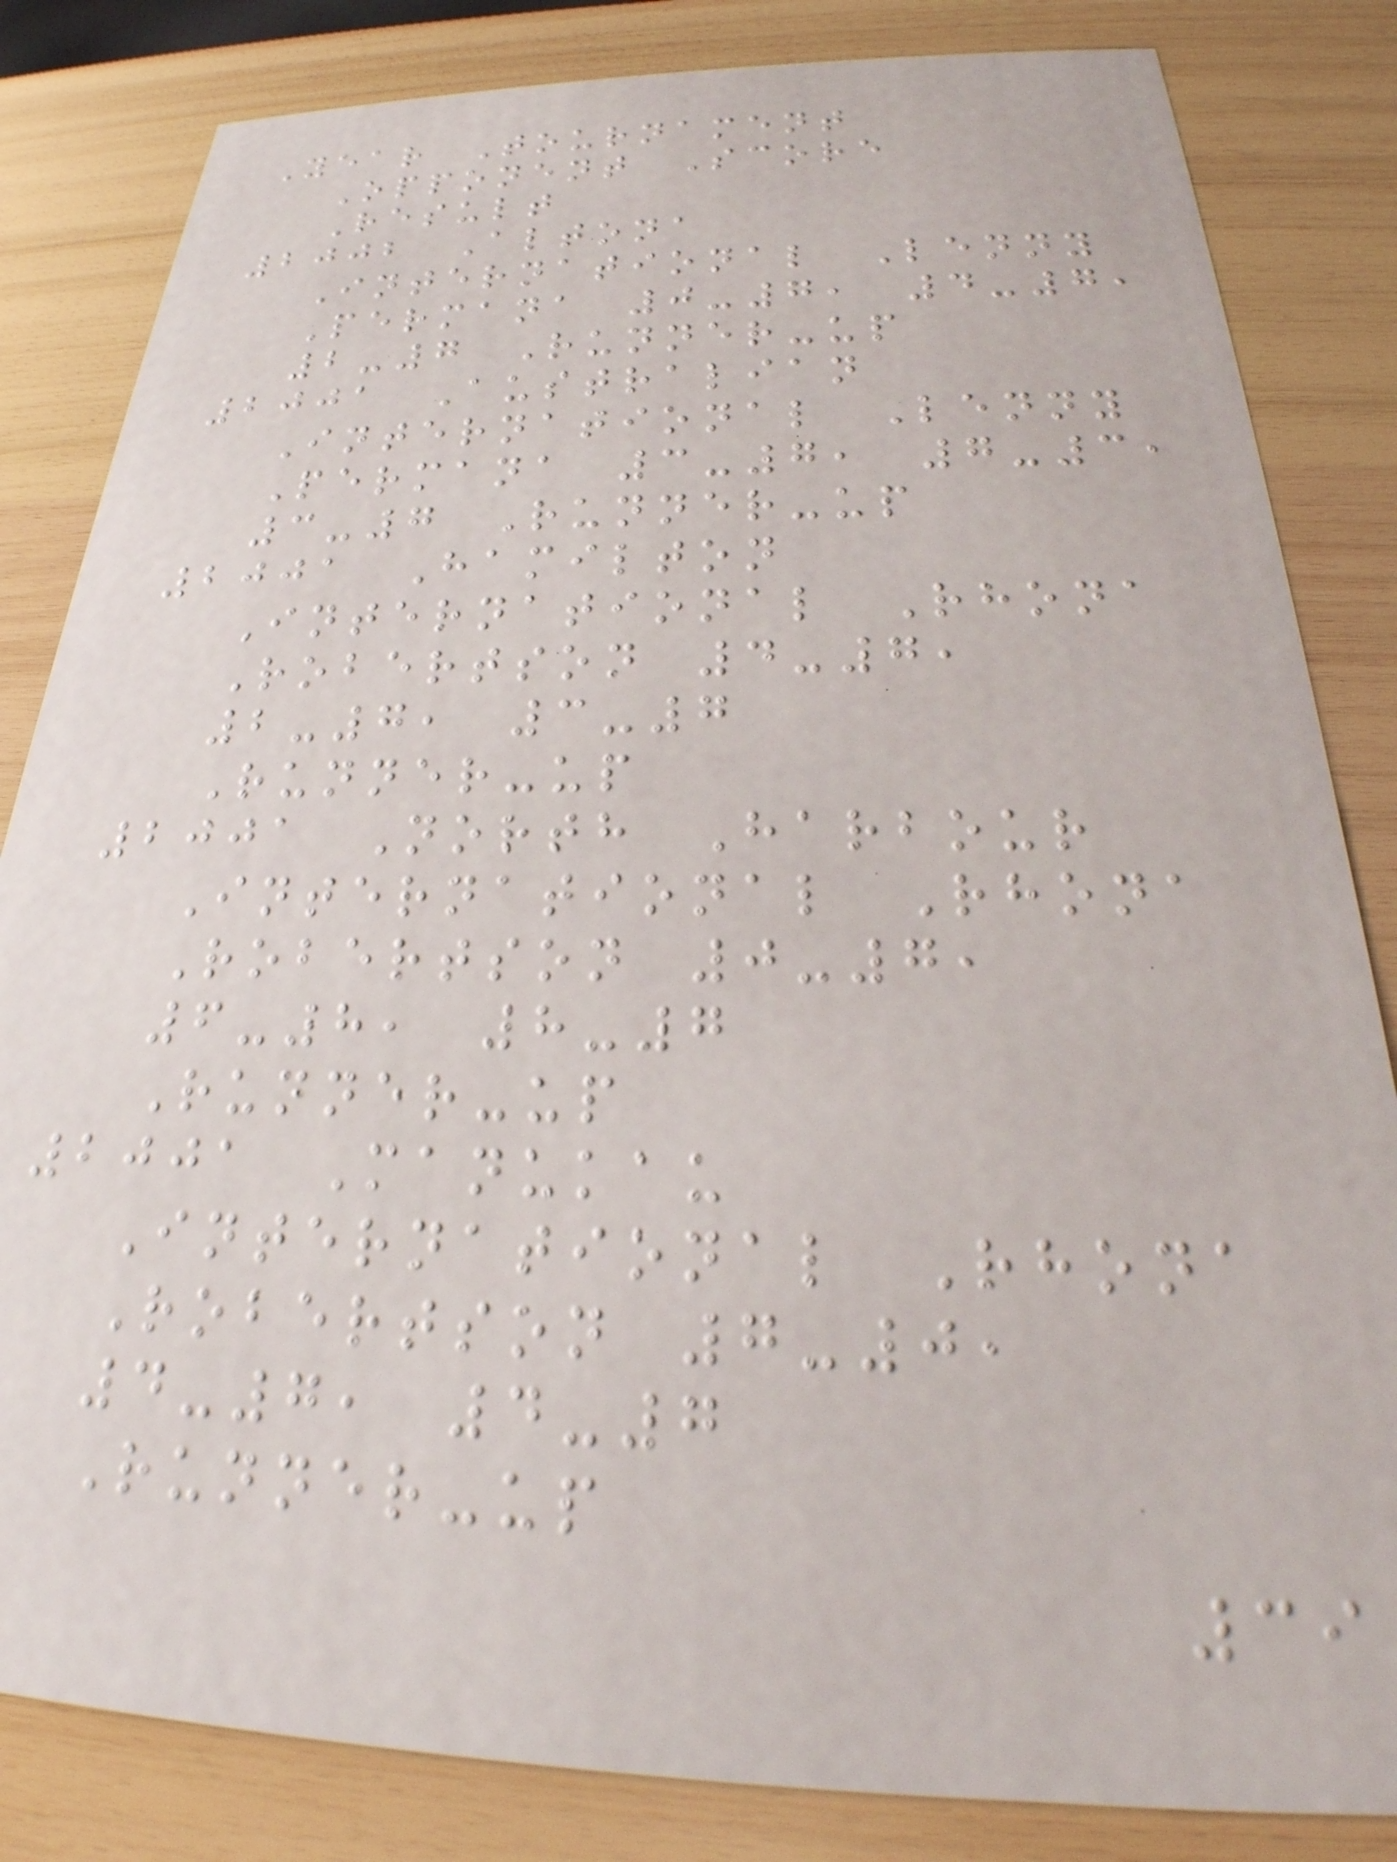Year Tournament
Opponent Score
Result
2002 Altona
International Lenny
Permana 0-7, 4-7,
2-7 Runner-up
2001 Australian
International Lenny
Permana 3-7, 7-3,
3-7 Runner-up
2001 Hamilton
International Rhona
Robertson 4-7,
2-7, 3-7
Runner-up
2001 North Harbour
International Rhona
Robertson 0-7,
6-8, 8-7
Runner-up
2001 Manukau
International Rhona
Robertson 7-0,
4-7, 4-7
Runner-up
39
